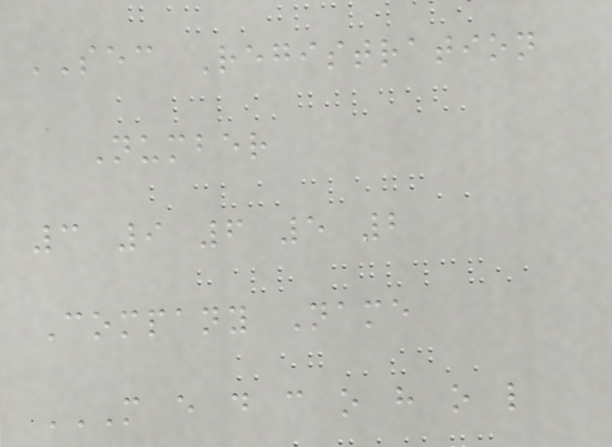SEC Registration
Number
3 9 6 5 2
Company Name
M E D C O H O L
